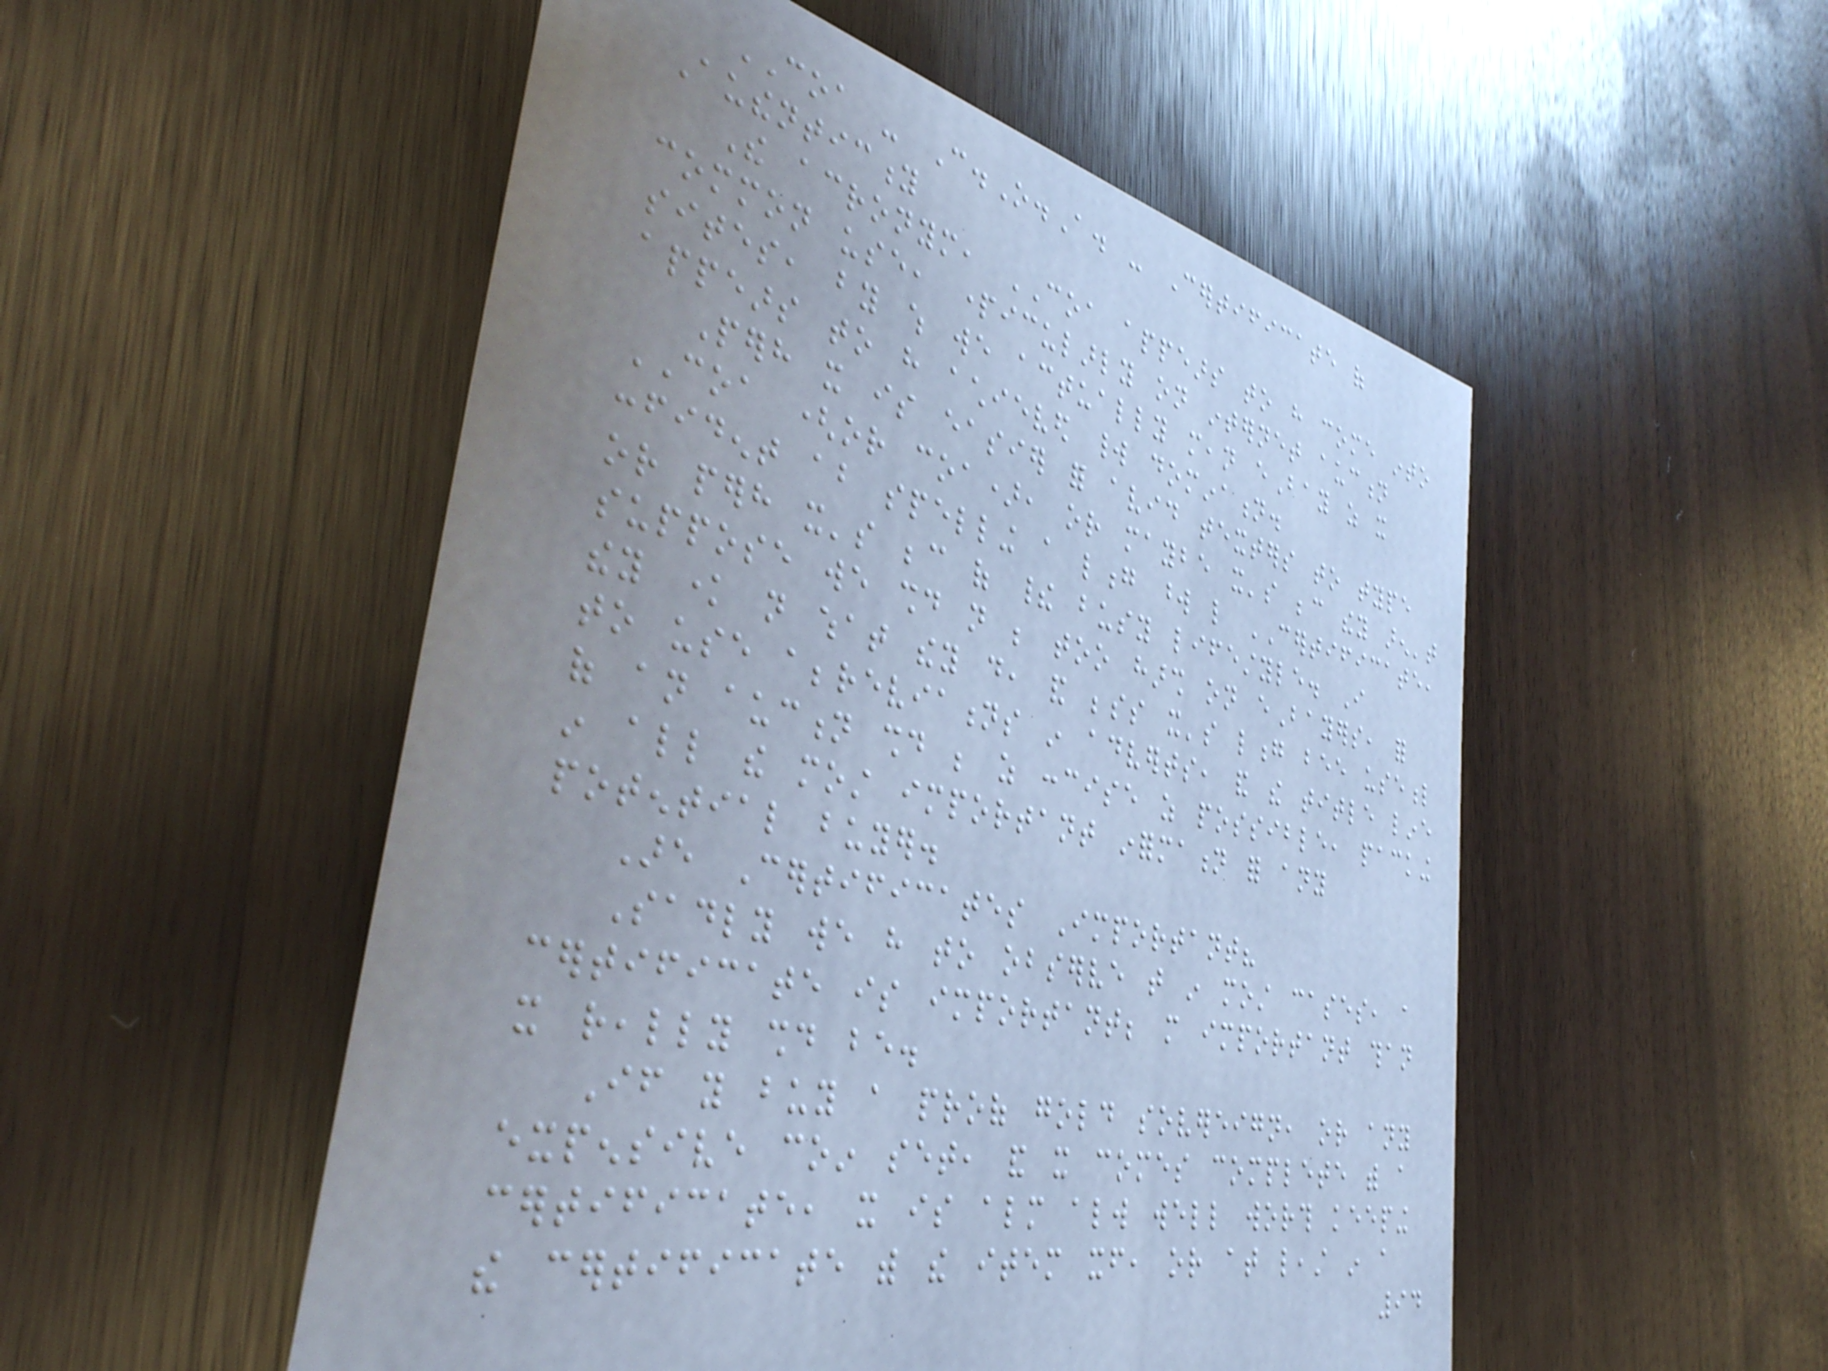COA - C.O.A. - Certificate of
Authenticity
The acronym, COA appears to have come into
common use, particularly on internet auction
sites, by which we actually mean eBay as it
appears to have achieved world domination.
Perhaps it is easier for avid texters to type
COA (or coa), or maybe it's because they aren't
confident about spelling a long word like CERTIFICATE,
or perhaps it's because of their busy lifestyle. I
suppose we should not be too harsh on eBayers, for
they know not what they do, and besides it's long bee useful
to use abbreviations in adverts, and the title line
of an auction should be as concise as possible, packing
in all the most important information for any
potential buyer.
Are Certificates Important?
Sadly we have to observe that in most cases, a
certificate is important; more important than
it really should be.
If you buy a proof gold sovereign, or any
expensive coin set, and it comes complete with a
certificate, it is almost always well worth keeping
the certificate with the item itself, or at least in a
94
